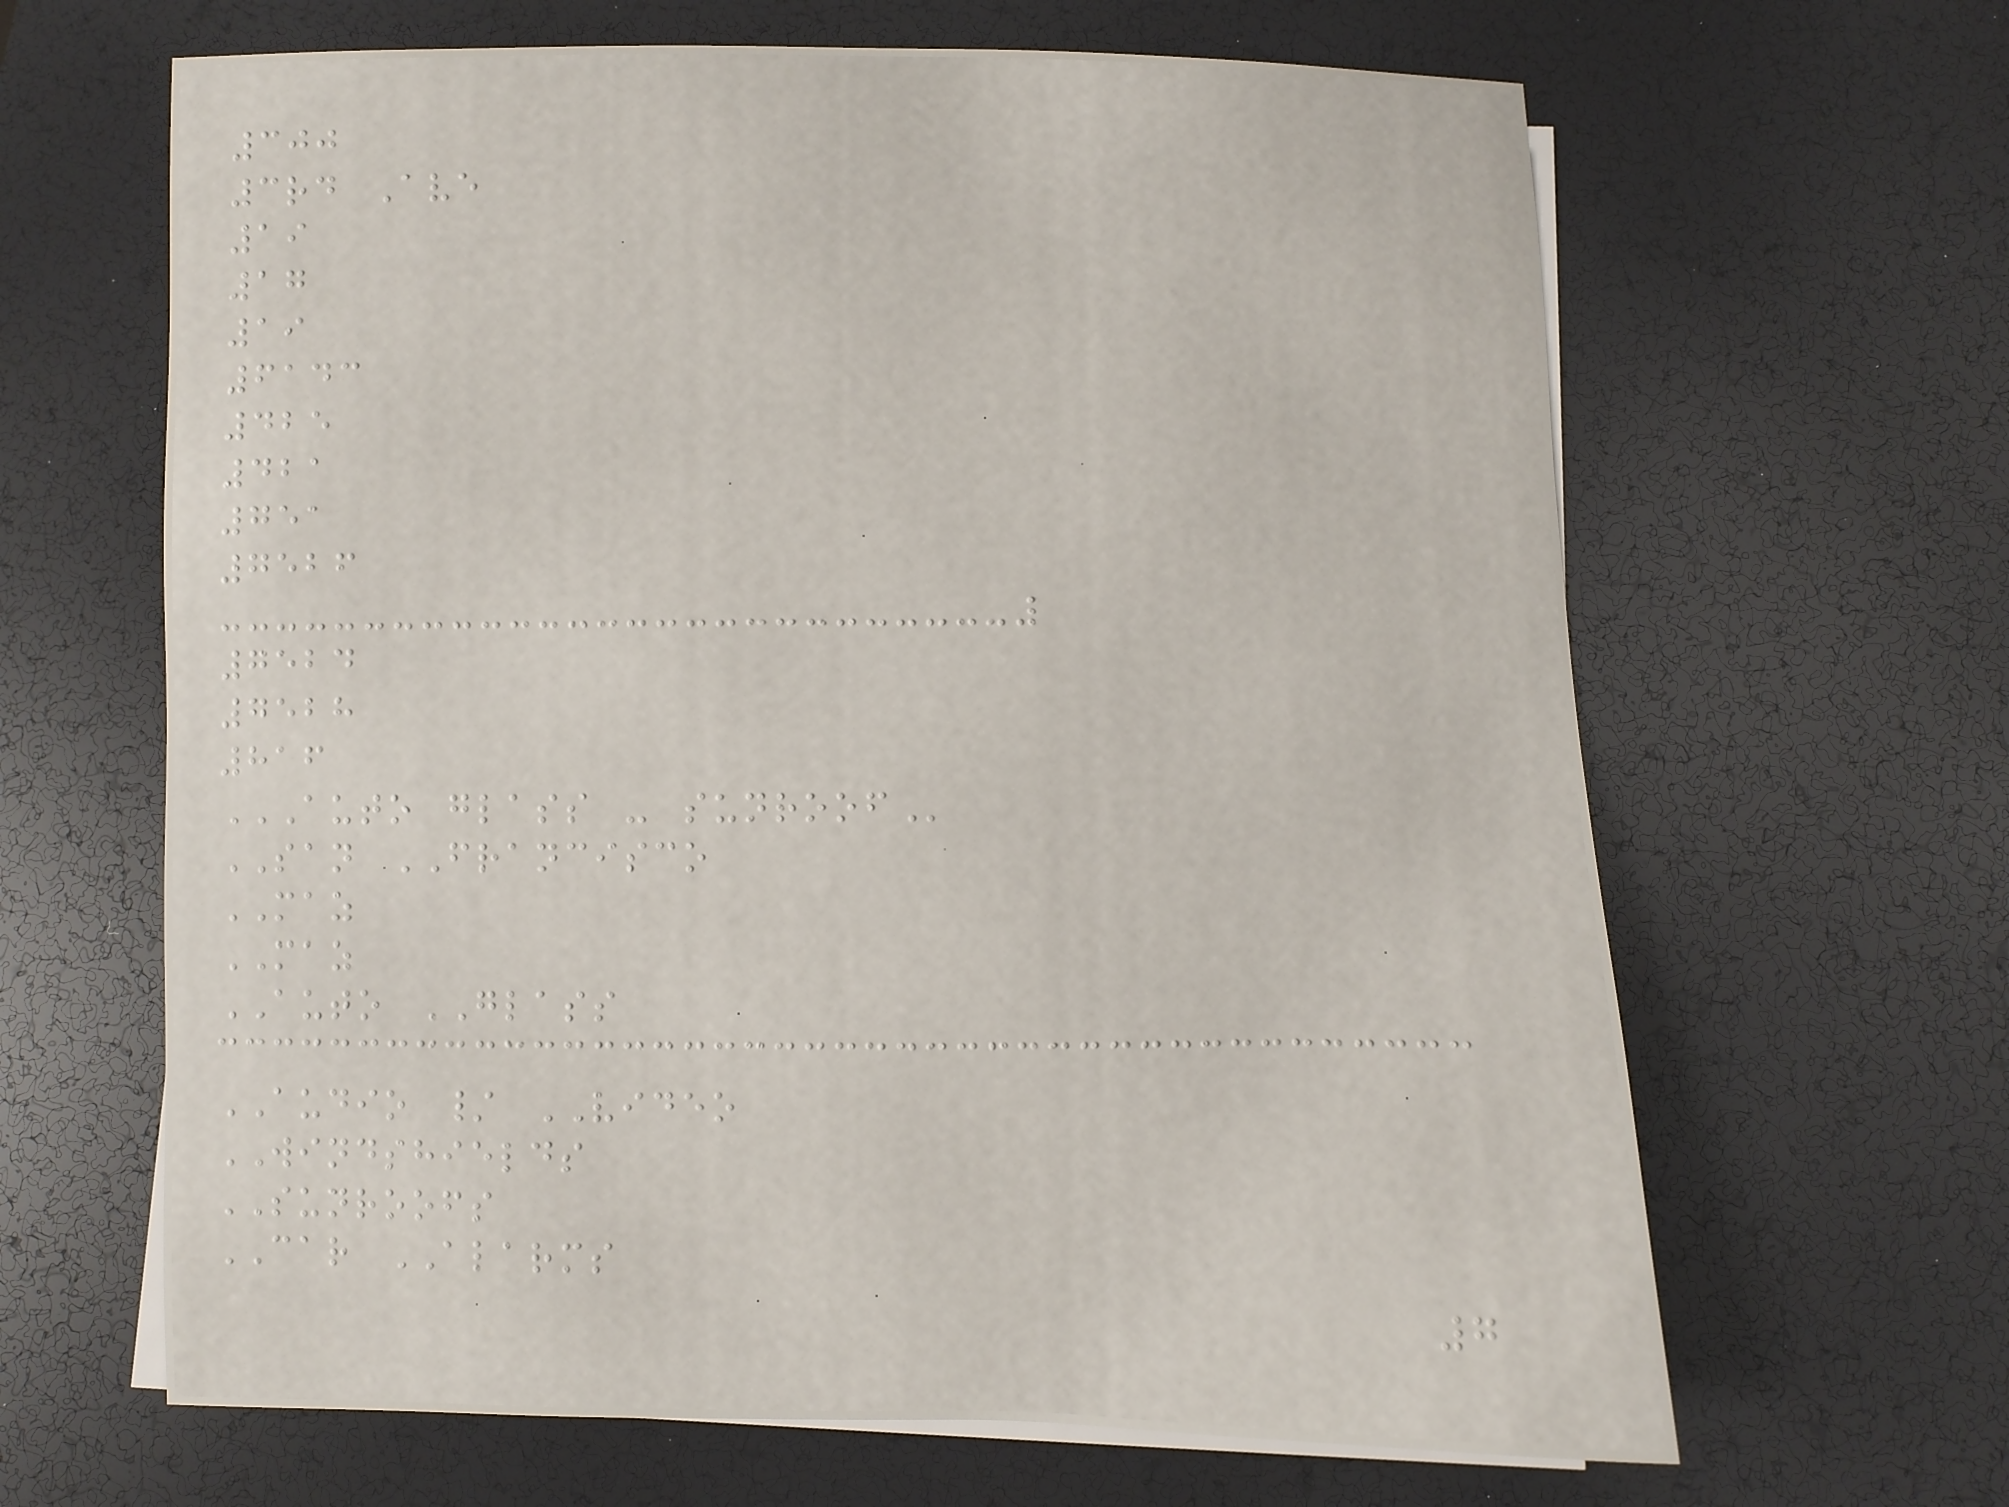300
3rd Ave
19
17
19
6143
425
421
751
7526
7524
7528
816
AUTO GLASS - SUNROOF
SAN FRANCISCO
MAZ
MAZ
AUTO GLASS
AUDIO / VIDEO
WINDSHIELDS
SUNROOFS
CAR ALARMS
7
